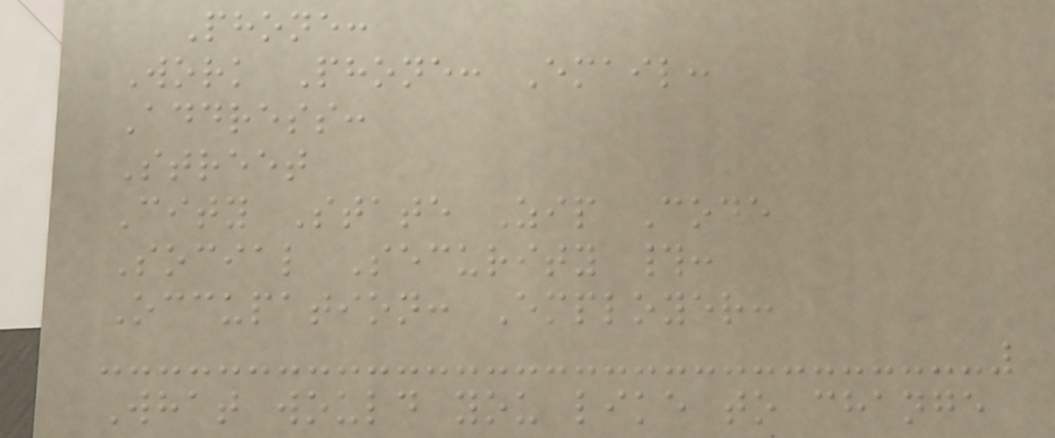Phone:
Work Phone: Email:
Address:
Street
City State Zip Code
Social Security #:
Occupation: Employer:
What would you like to change
